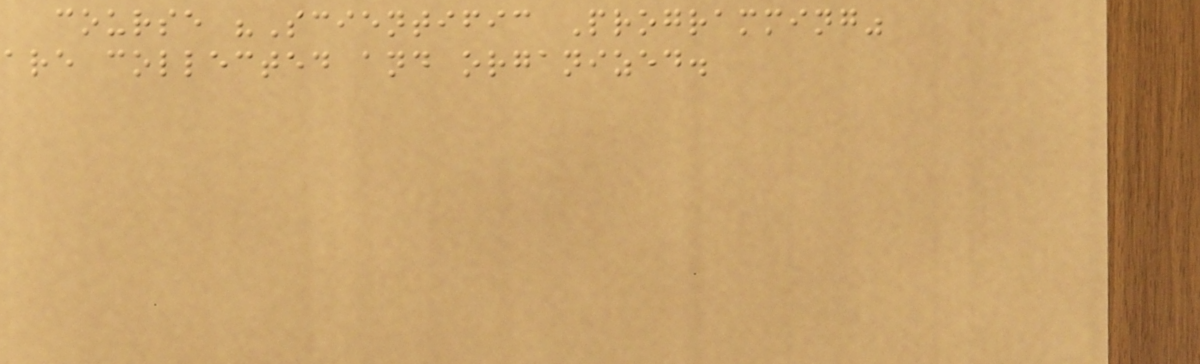course "Scientific Programming"
are collected and organized.
